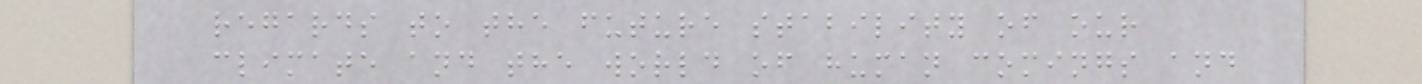regards to the future stability of our
climate and the world of human comings and
